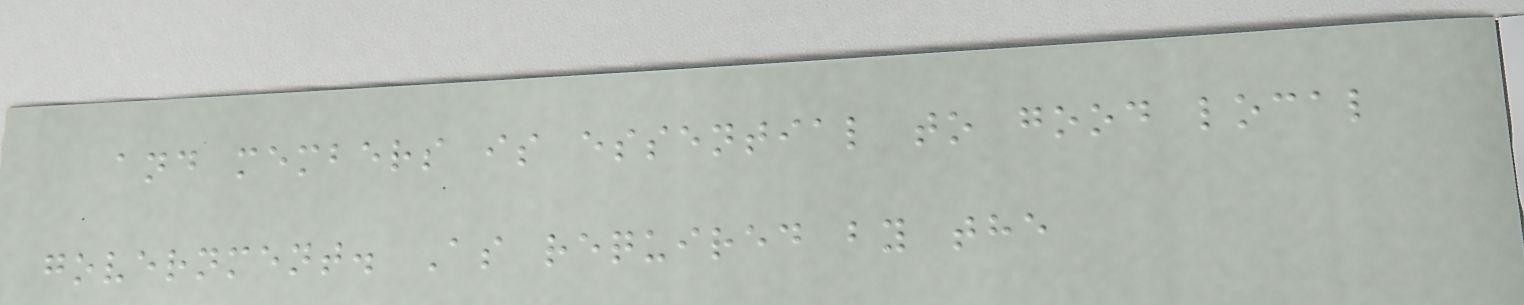and members is essential to good local
government. As required by the
